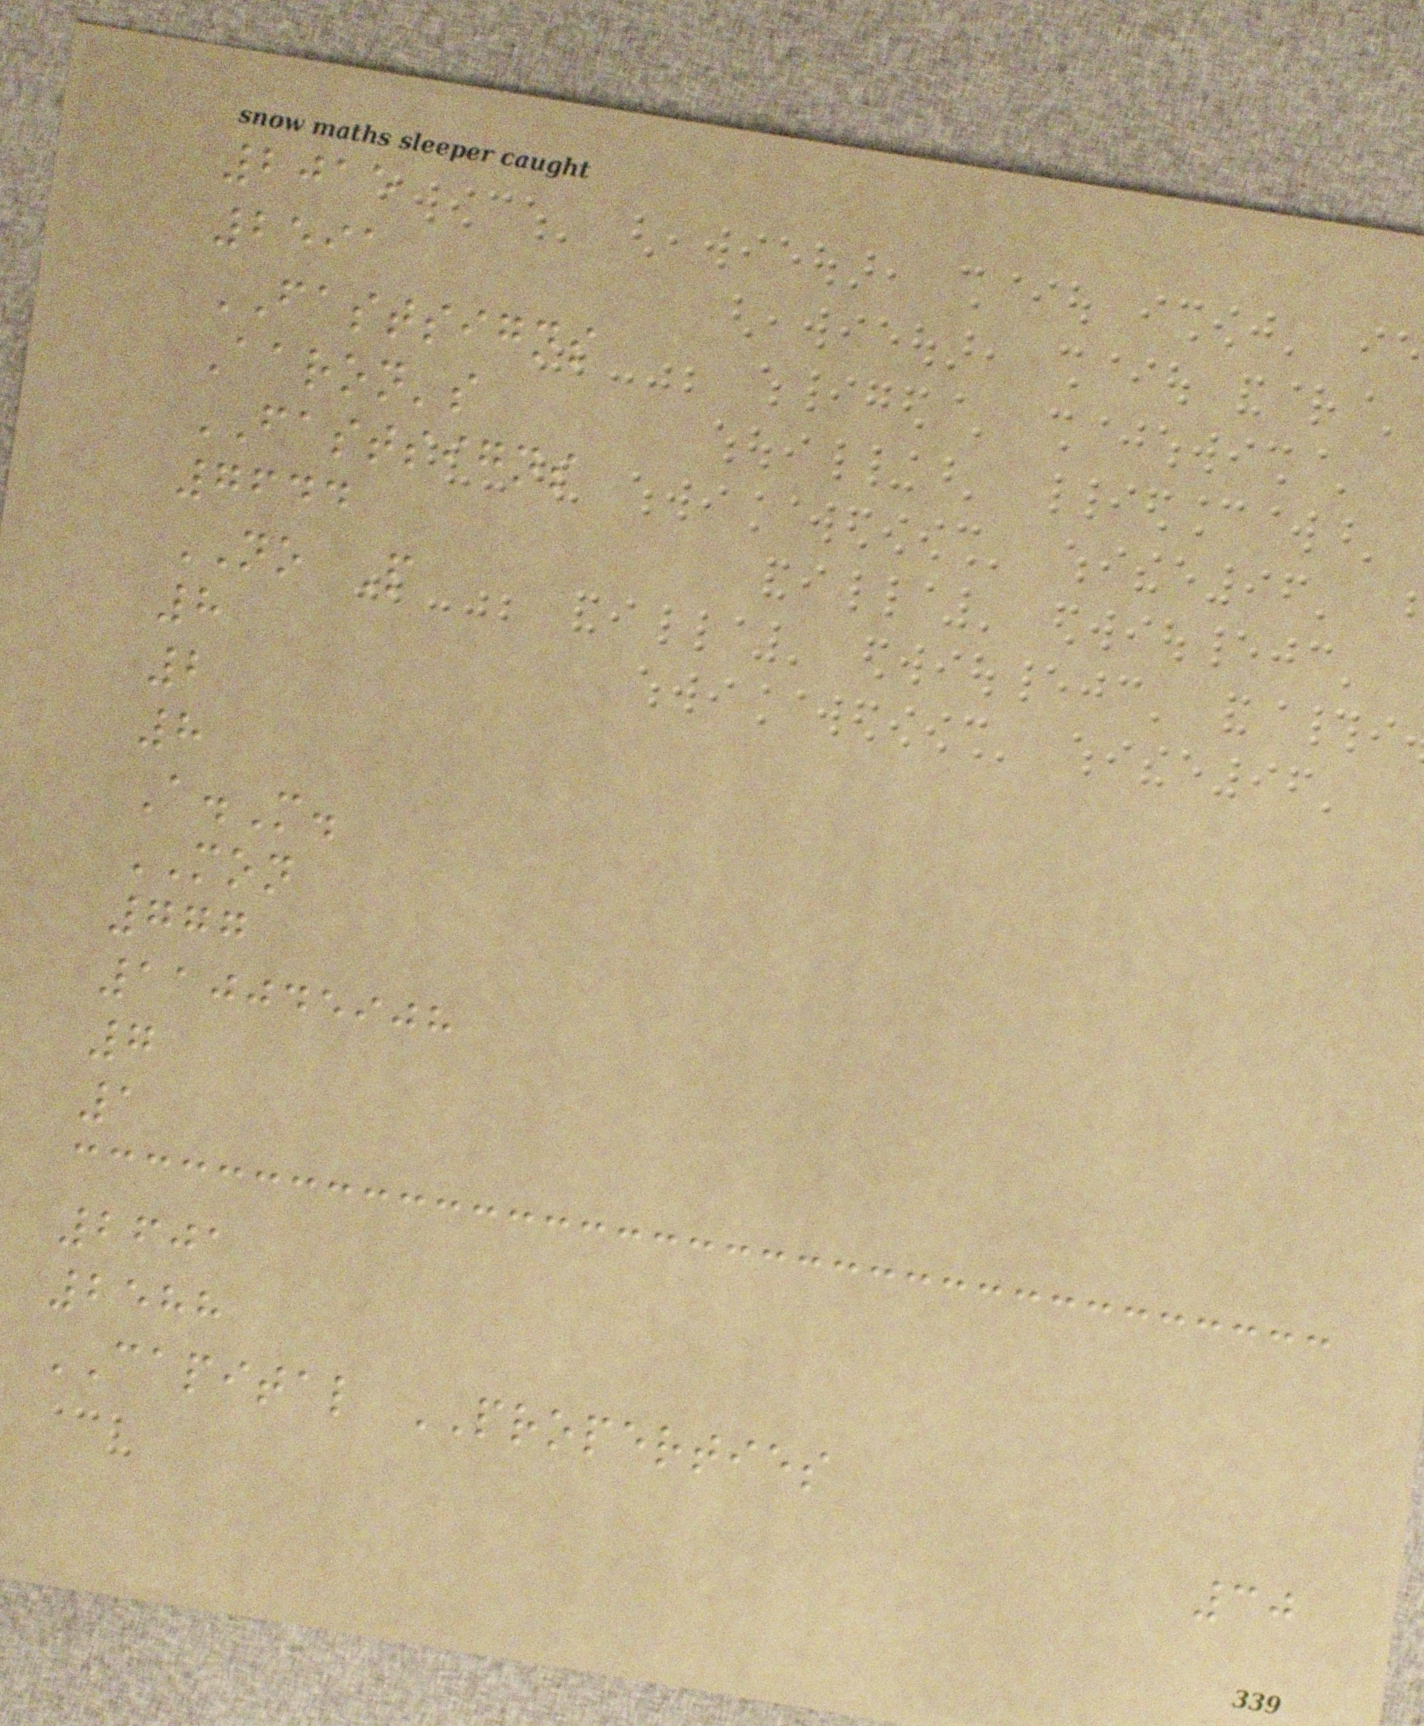2015
2591
FASTSIGNS
Aaron's
FASTSIGNS
7644
NO P
8
2
8
A.M.
MON
777
110045908
7
1
2601
2588
CAPITAL PROPERTIES
30
